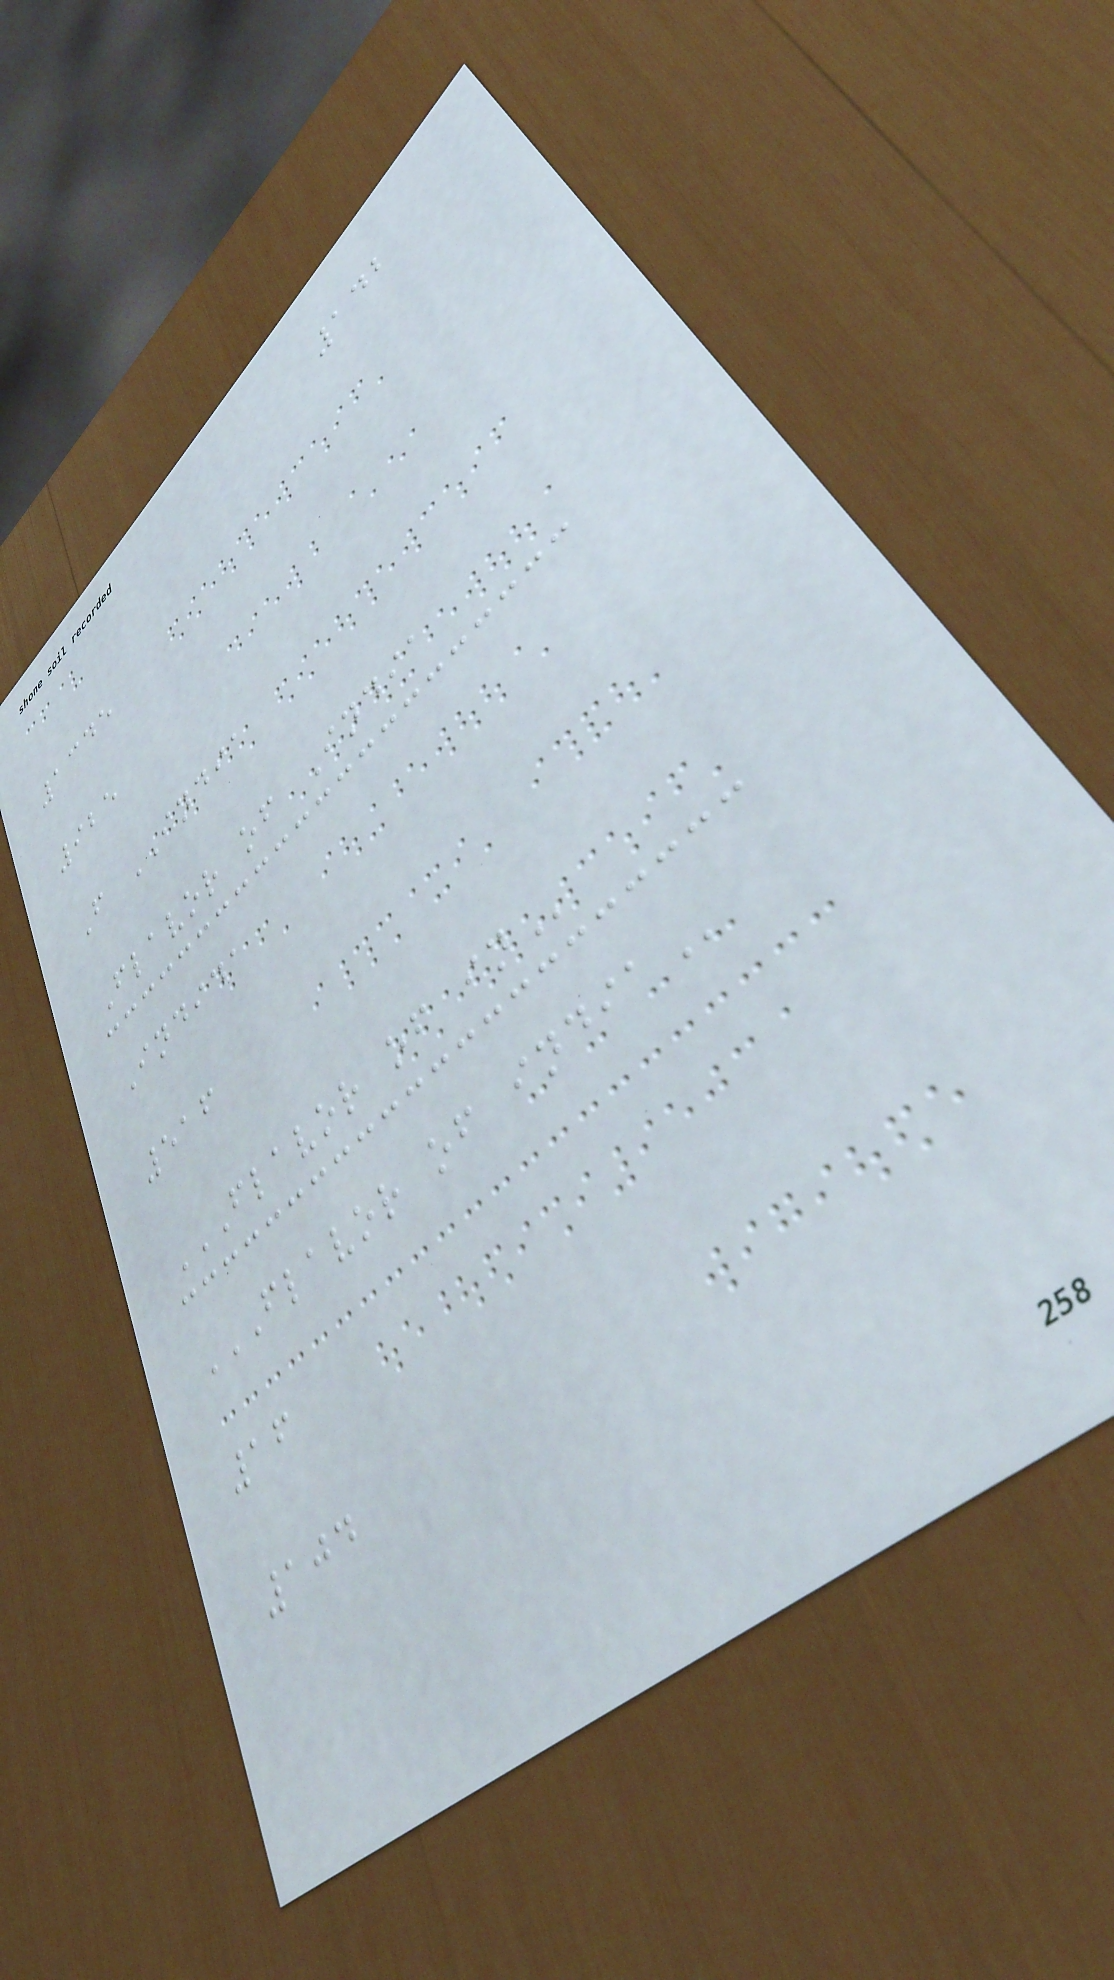142
1345
925
F INDIA
Flavor of India
Indida
516
FLAVOR OF IN
FLAVOR OF INDIA
16
104
